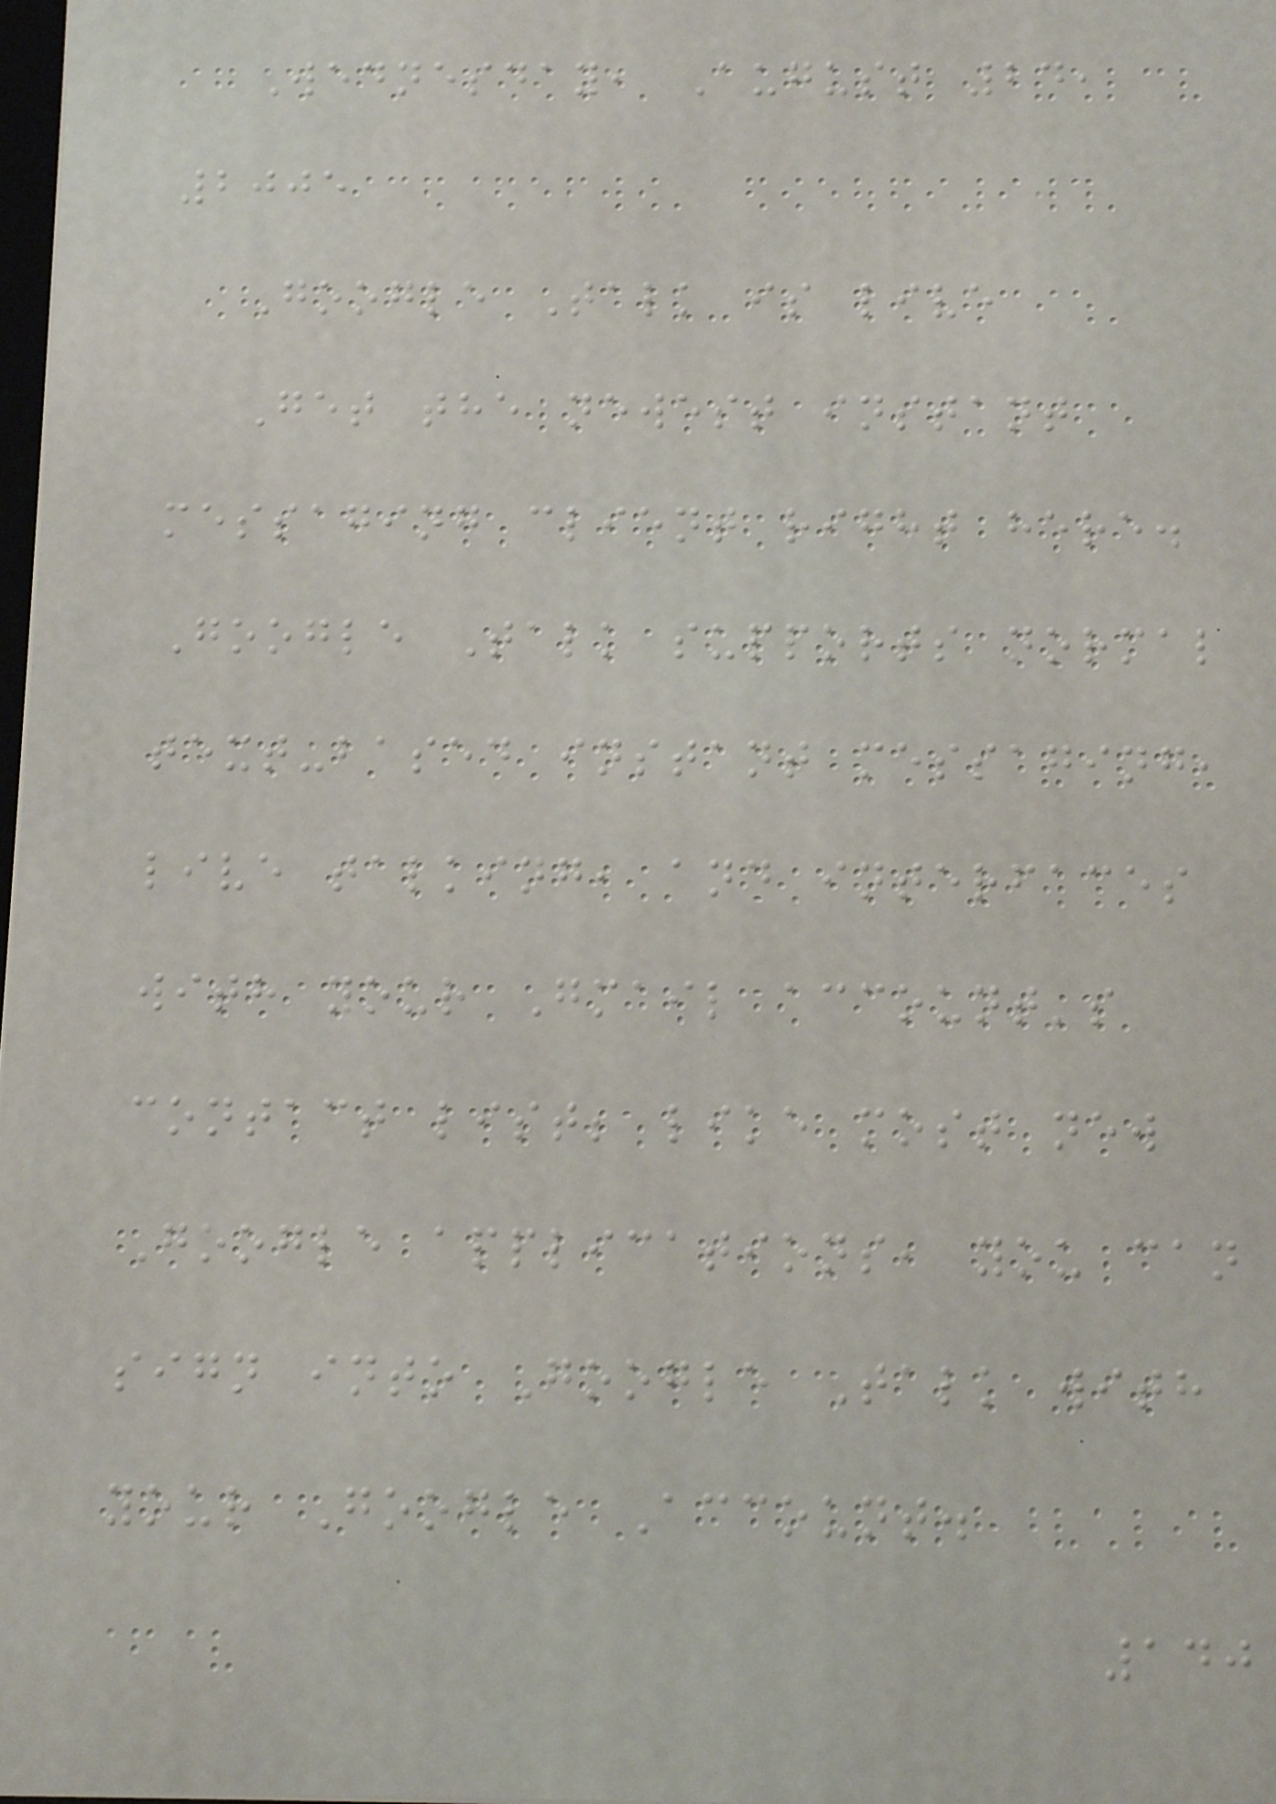Wednesday, August 24,
2005
Google Talk is live
Get the newest instant
messaging client right here.
Google Talk supports normal
text-based instant messaging,
live talking, and interfaces
with your Gmail account's
contact list; like most new
Google applications, you can
sign into Google Talk with
your Google Account.
140
